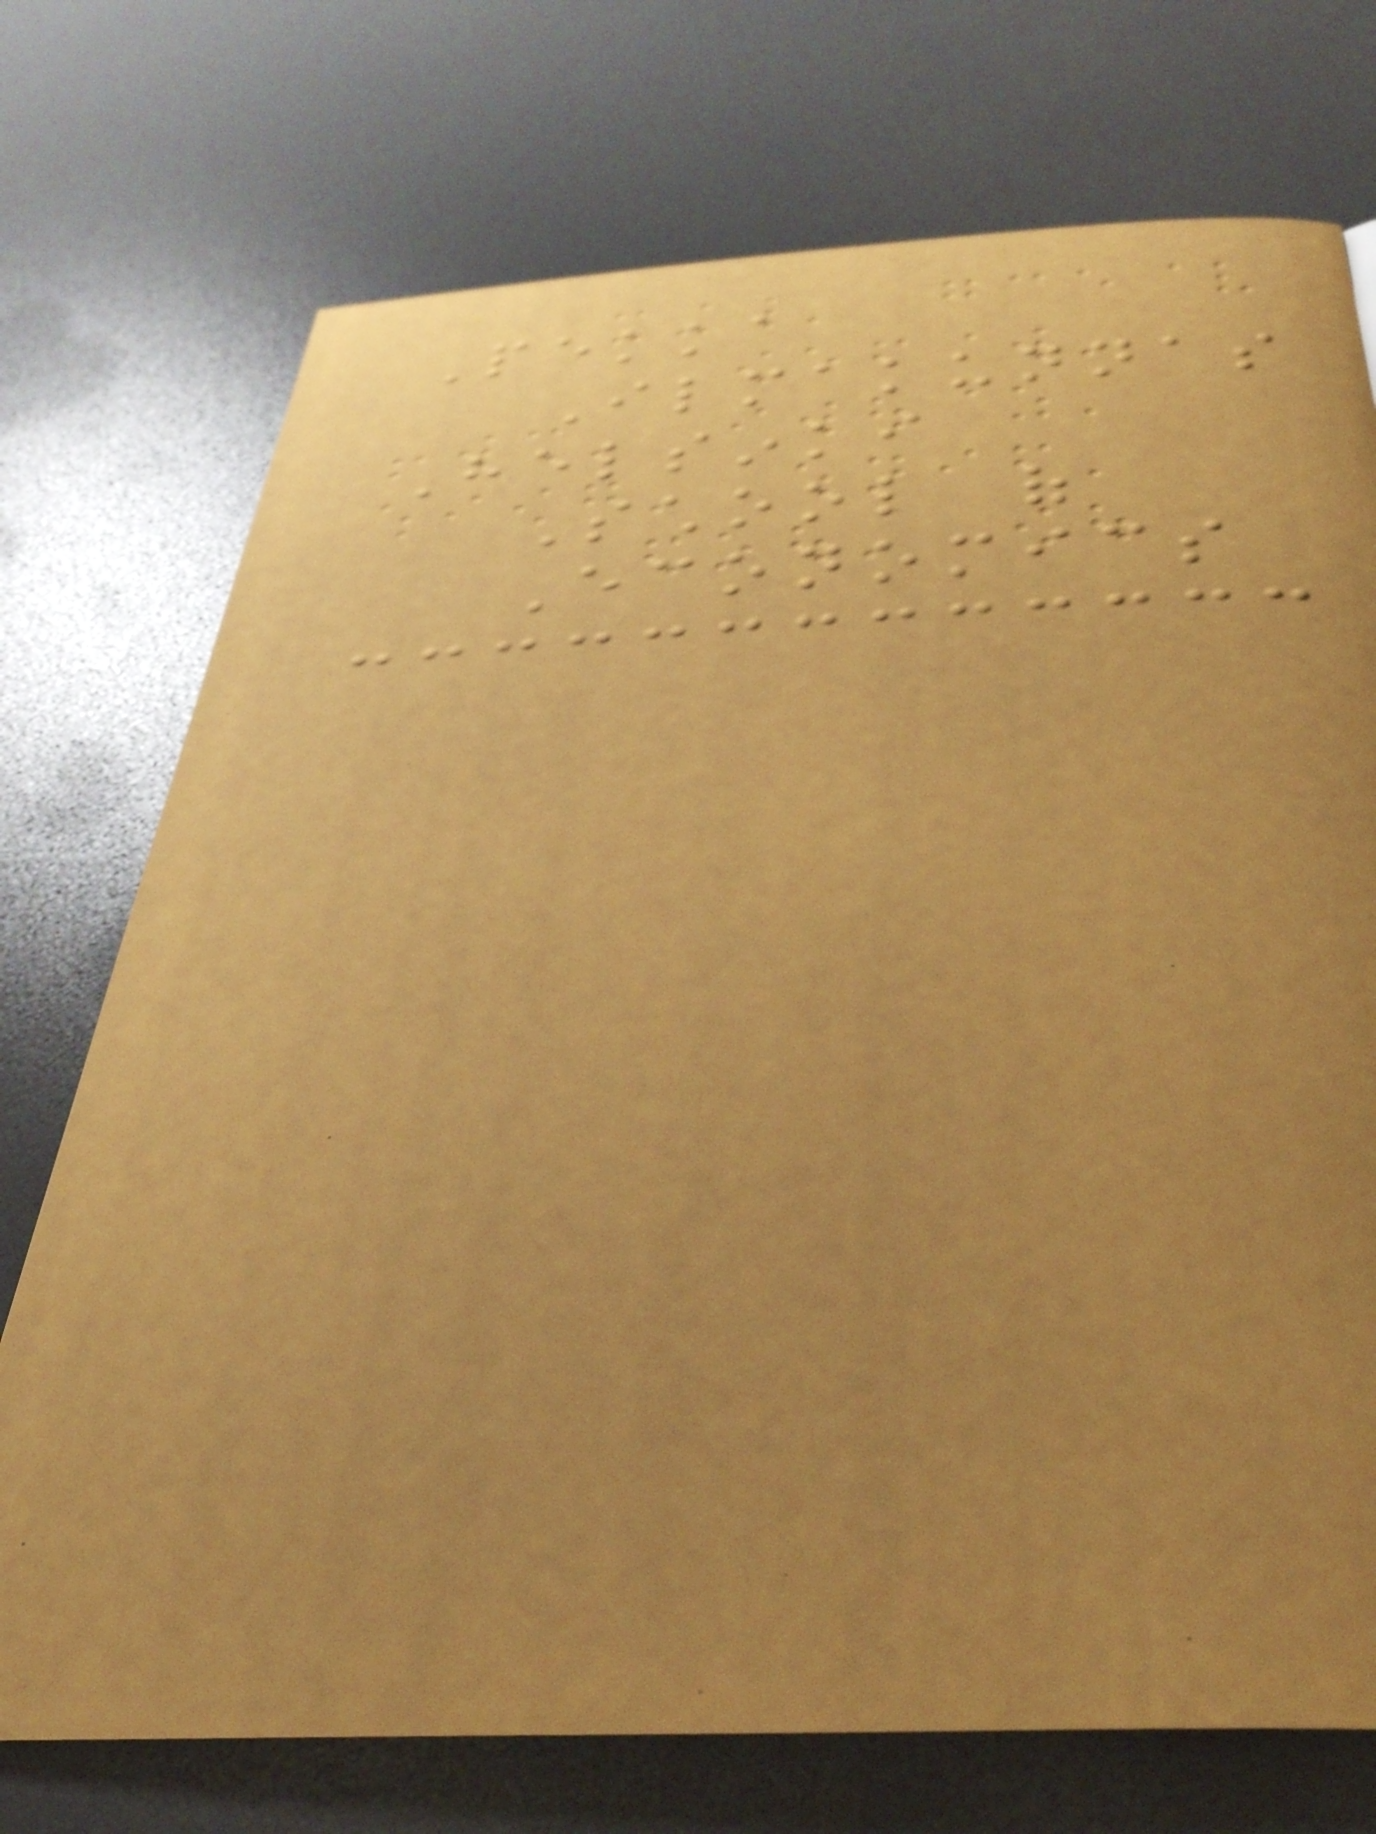Pekka
Ilmakunnas
Helsinki
School of
Economics
